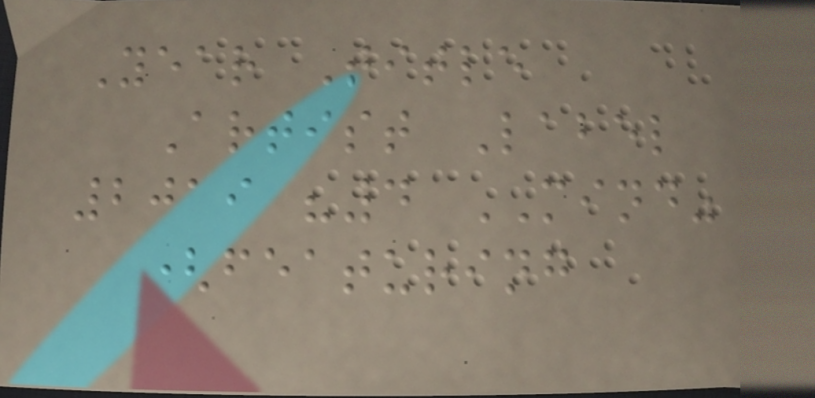Year Title
Artist Label
2019 "4 MIND"
(featuring
